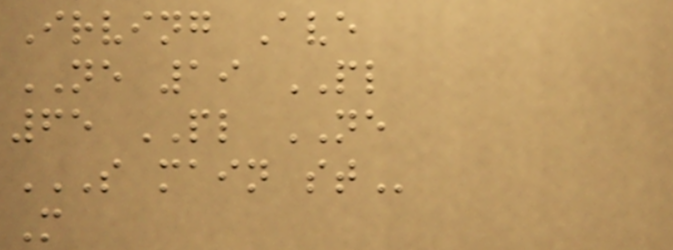Irving Ave
NE 19 PL
65 PL NE
S MAIN ST
M
